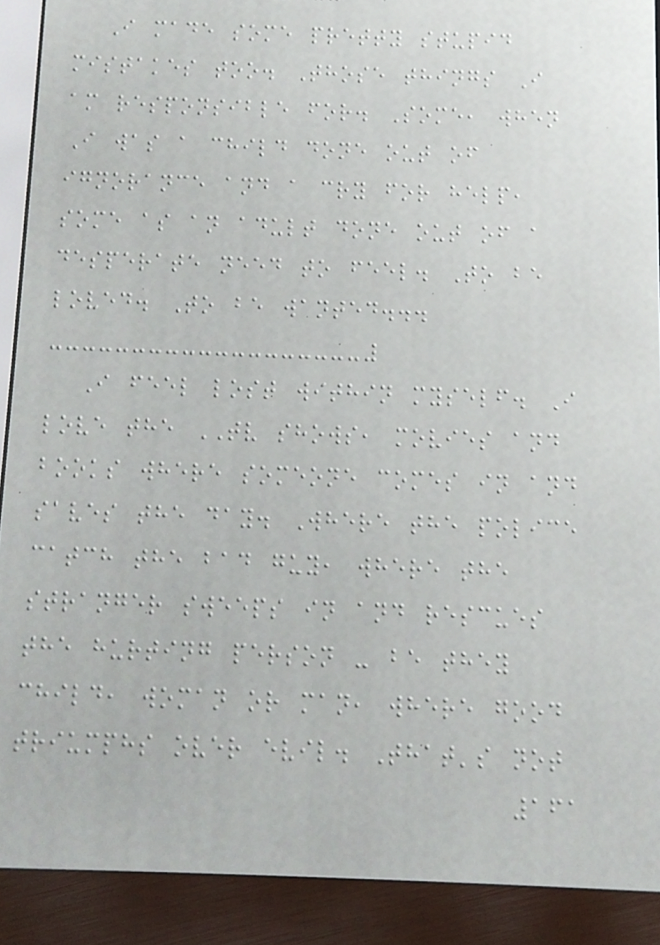I made some pretty stupid
mistakes too. Those things I
am responsible for. Some, when
I was a child done out of
ignorance and a cry for help,
some as an adult done out of a
desperate need to feel. To be
loved. To be wanted...
I feel lost within myself. I
love the TV shows, movies and
books where someone comes in and
saves the day. Where the police
catch the bad guy, where the
stranger sweeps in and rescues
the hurting person - be they
child, woman or man, where good
triumphs over evil. That's not
161
